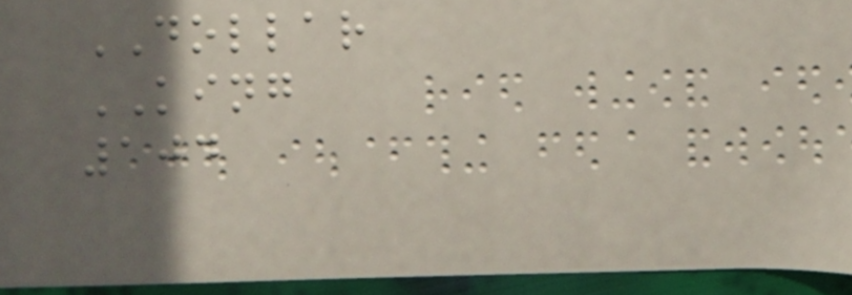DOLLAR
KING
104
